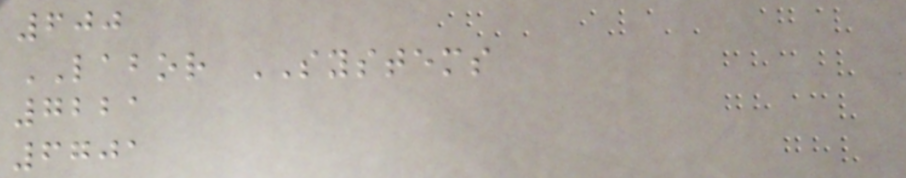600
LABOR SYSTEMS
7221
6701
